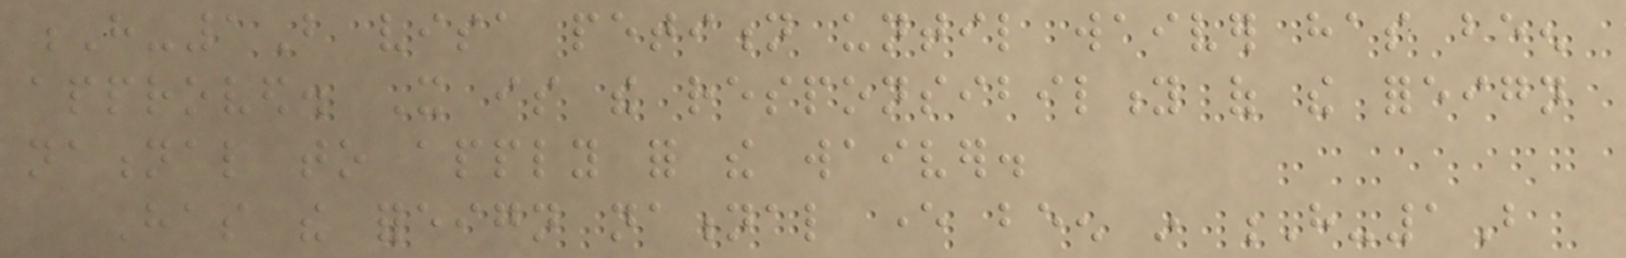H-1B visa petition until waiver has been
approved. It is the responsibility of the foreign
national to apply for the waiver.
Has the foreign national ever been in H-1B
